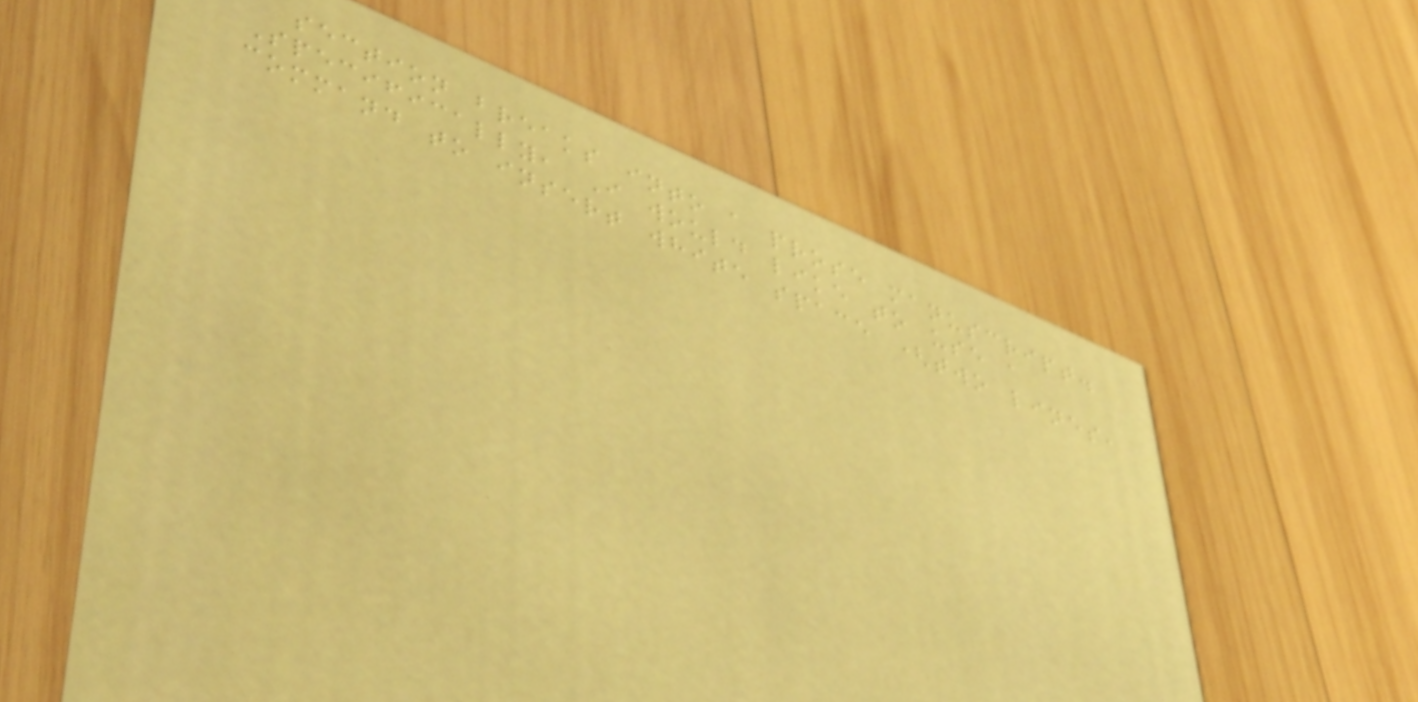section breaks into a prose manuscript.
Specifically, I would like to use a
command to insert white space (two lines,
